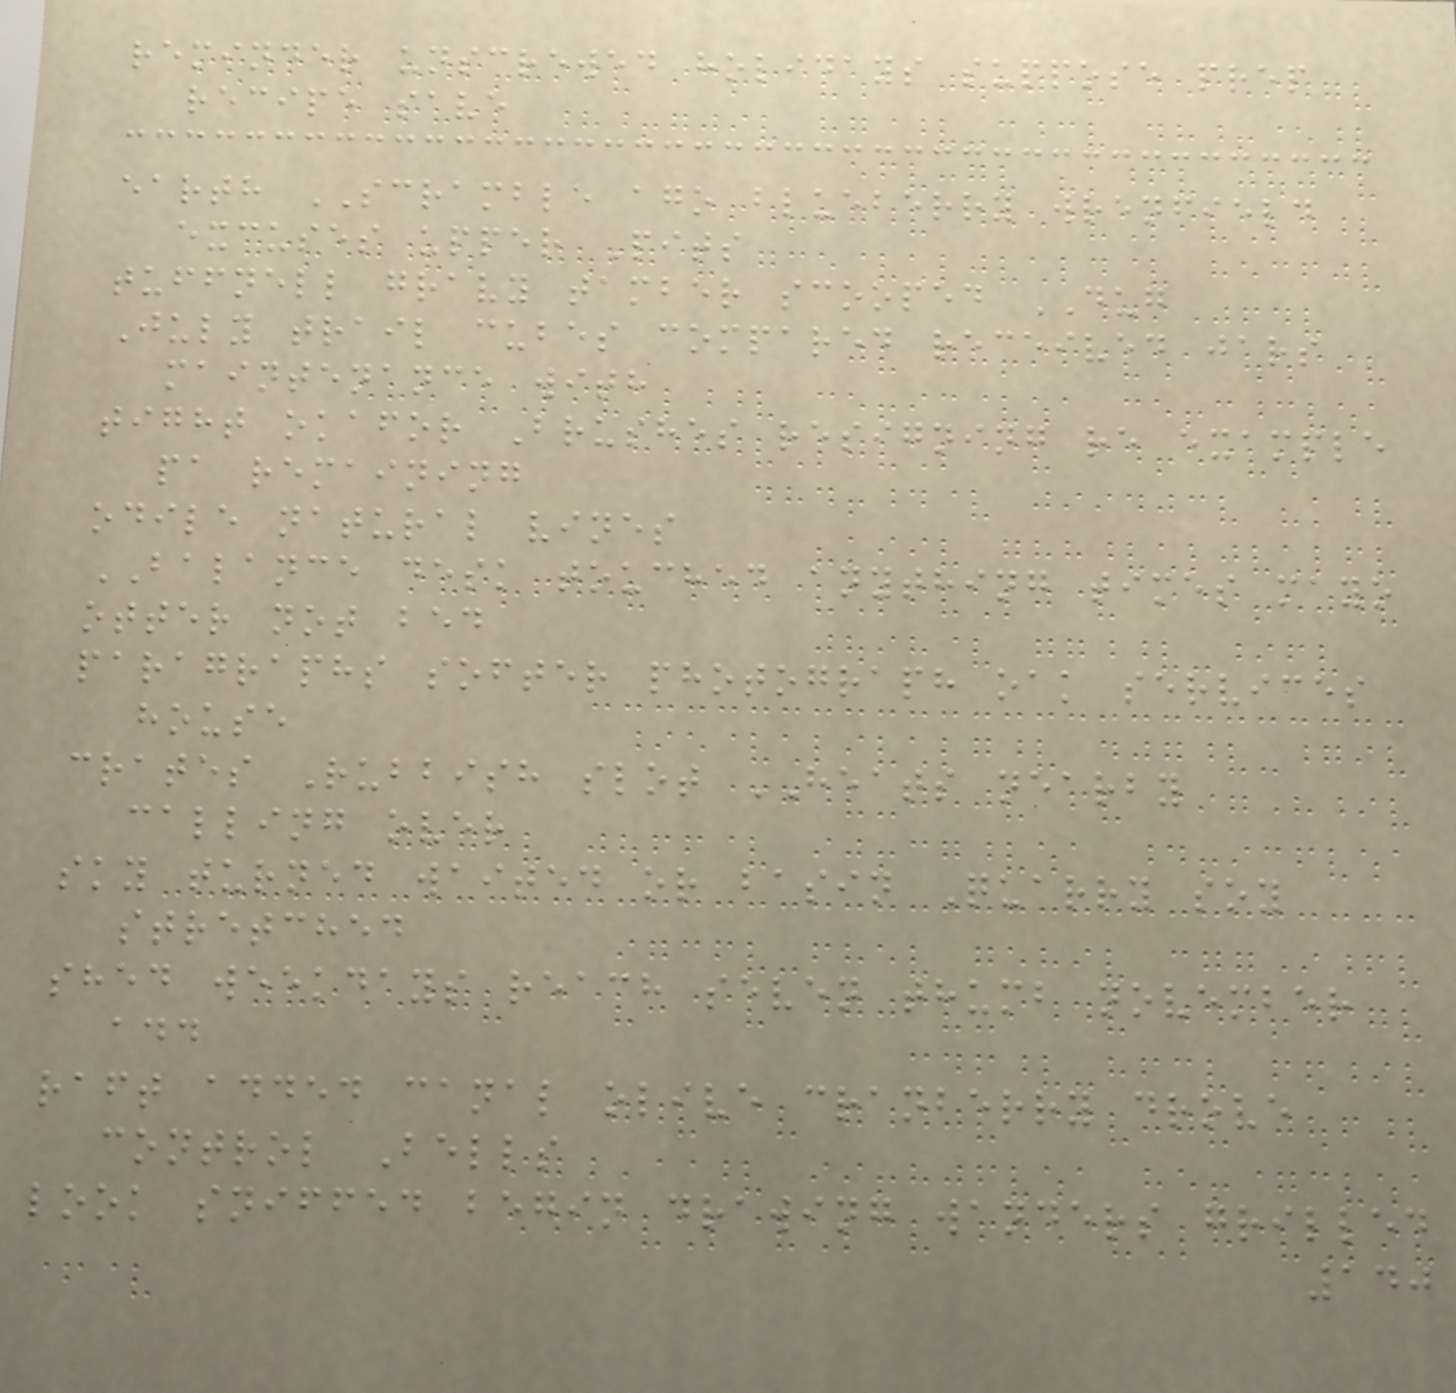reminder unscrewed holidays suppose prep
recipe save
earth SCRAMBLE ago blueberry wrenfield
excuses upper Pits
tuffnell gravy tamber scooped DUG
July trail cubes compared received jars
maintenance with
tight okafor Brushes resigning re example
pa remaining
odile natural vines
BALANCE desk touched anything times mayo
otter not bed
paragraphs softer photograph oak services
house
crates Rubbish slot HEATS nearby
calling over
sky turned waited or basin Quarry soy
stretched
shed weekdays reach seven thumb november
add
raft added canal olive cranberry drove
control Bells
look sniffed begin drawing wanders grilled
140
